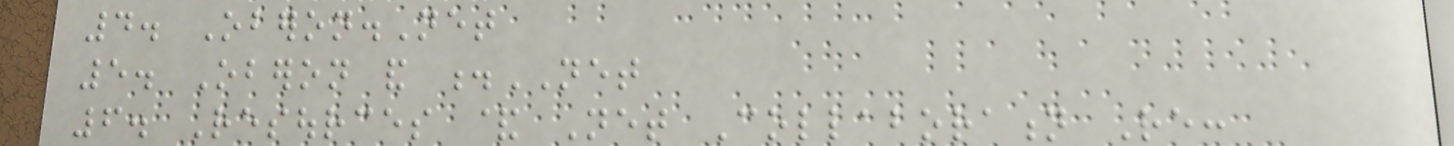4. Oberon.Net
5. Oberon and .NET
6. Resources & Net Collaboration Re:
